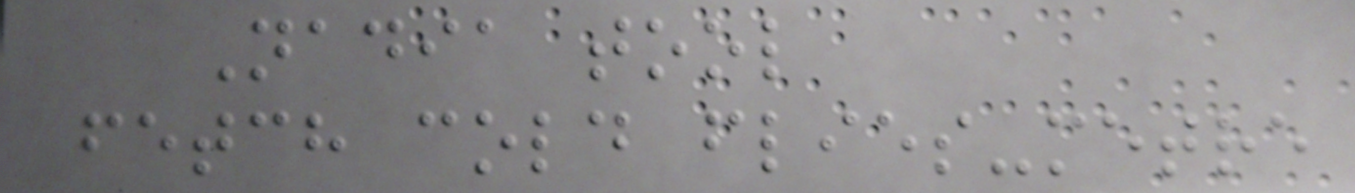Nadia tool
fetch cold flies-metre
